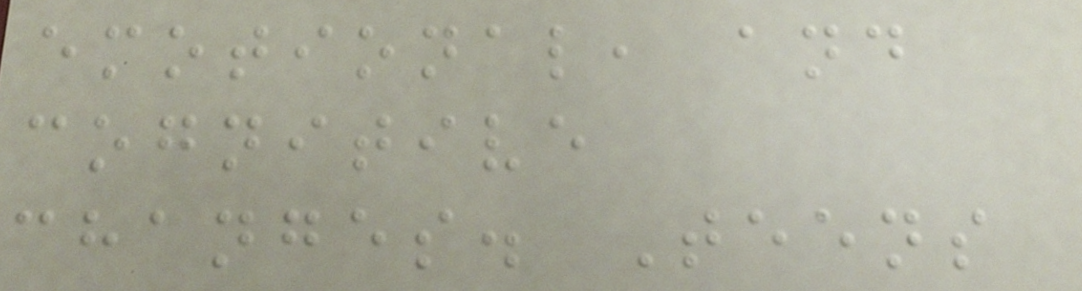emotional, and
cognitive
changes. Teens
